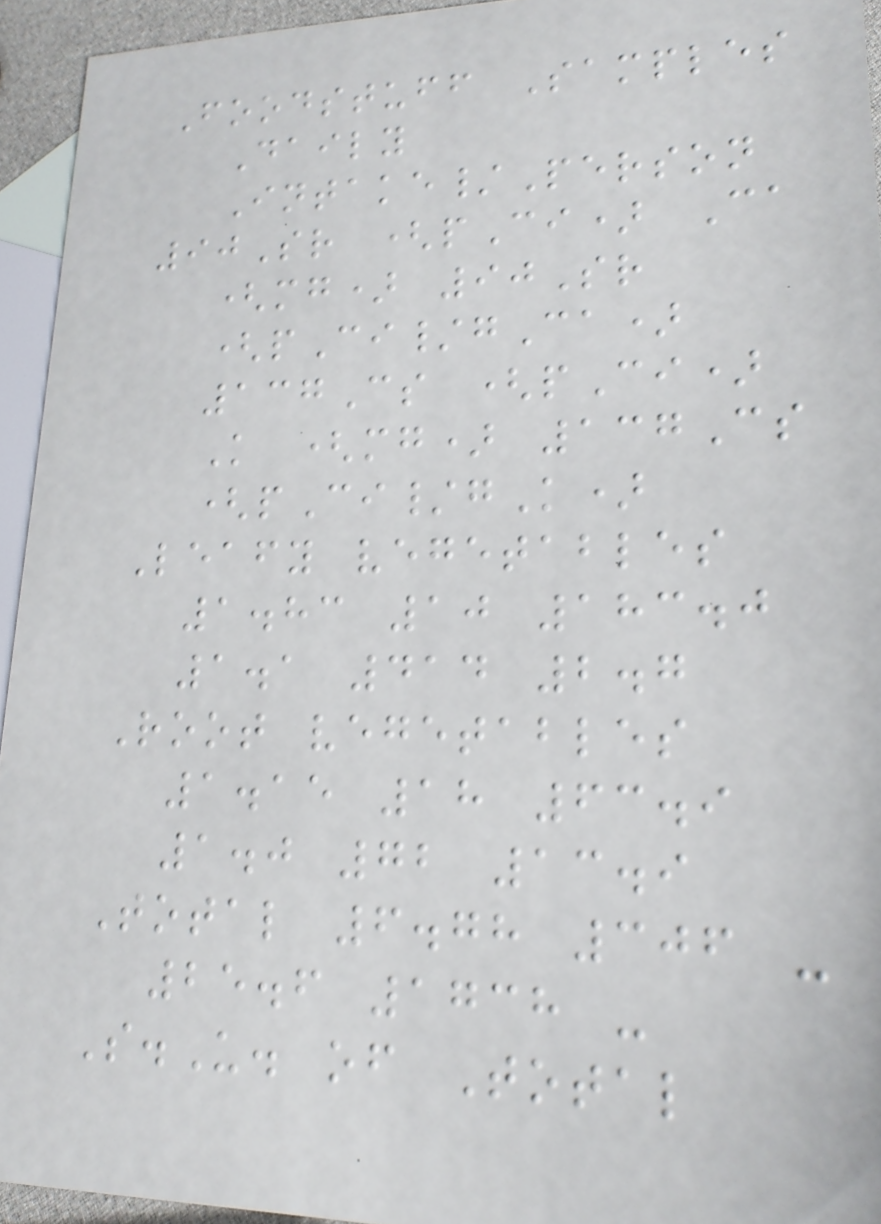Foodstuff Samples
Daily
Intake/Person
90Sr (pCi) Ca
(mg) 90Sr
(pCi/gCa)
137Cs (pCi)
K (mg) 137Cs
(pCi/gK)
Leafy vegetables
1.83 10 183.0
1.1 414 2.7
Root vegetables
1.15 18 63.9
1.0 72 13.9
Total 6.78 306 -
25.6 1738 -
S.U. of Total
